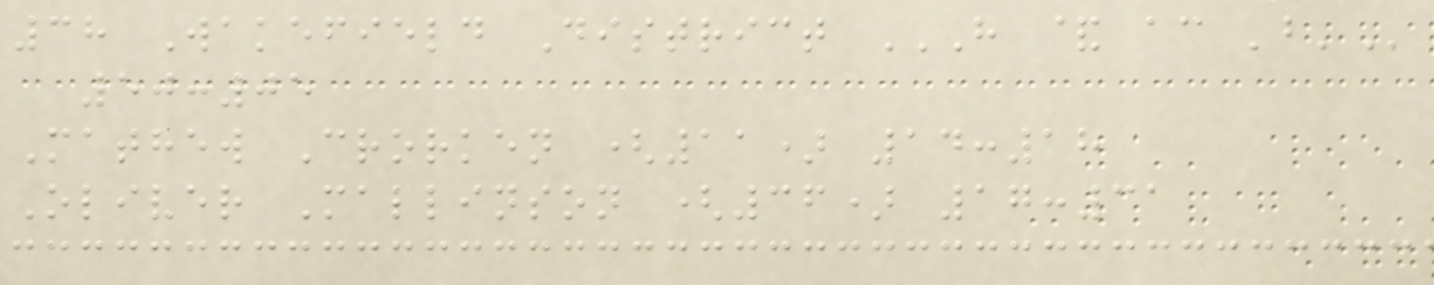38 Wakefield District H & AC 'B'
50:05
Mathew Crorken (11) 14:18
Oliver Mallinson (36) 17:31
